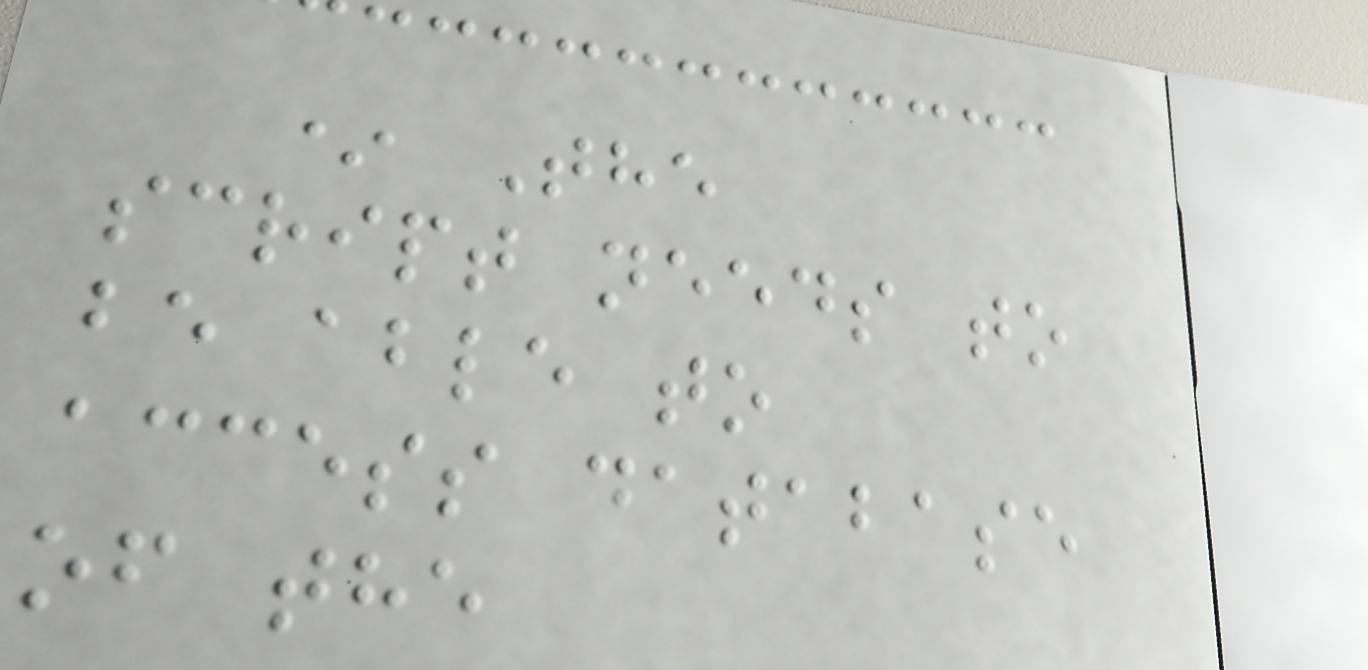* The
script needs to
be able to
access database
of the
